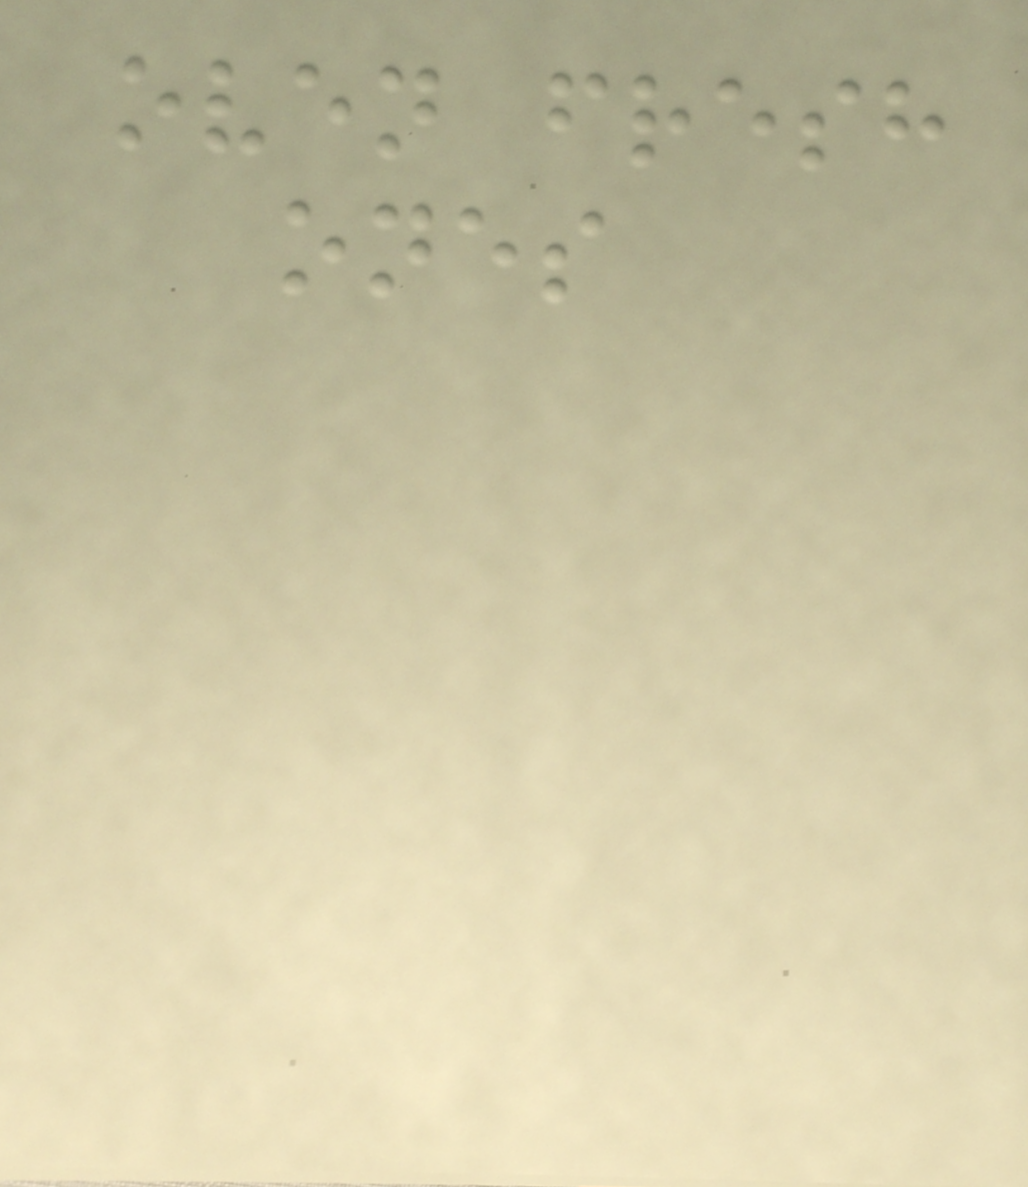oven fresh
ones
